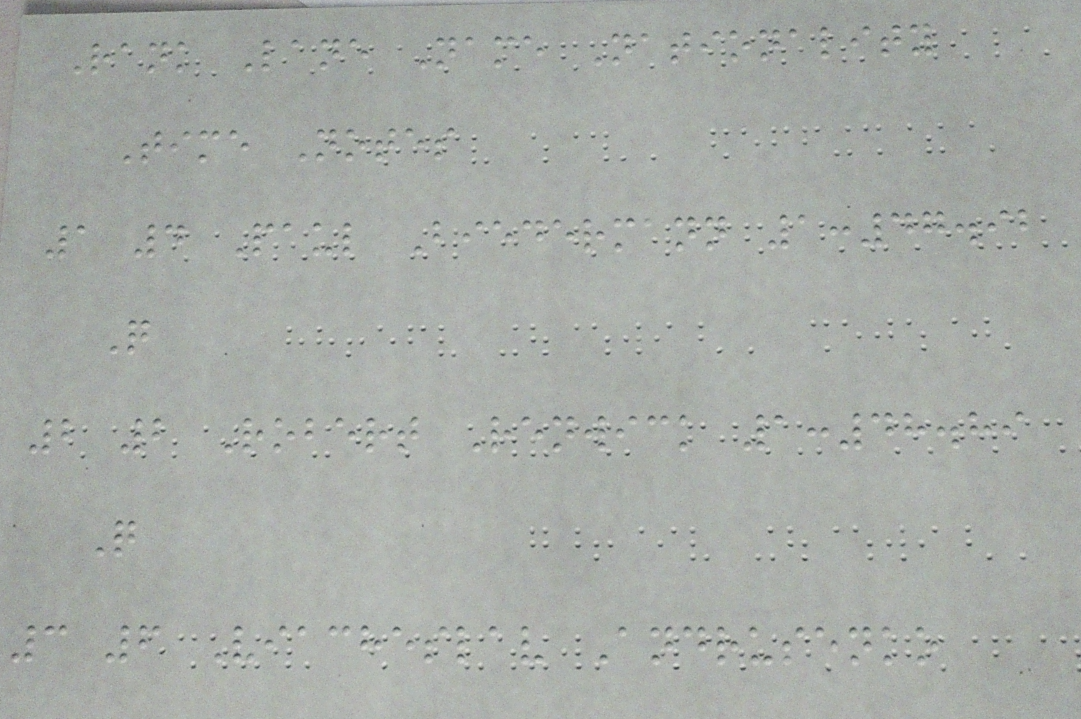Rank Lane Name Nationality
Time Notes
1 4 Paul Biedermann 1:47.92
Q
2 2 Robert Renwick 1:48.89
Q
3 6 Viacheslav Andrusenko
